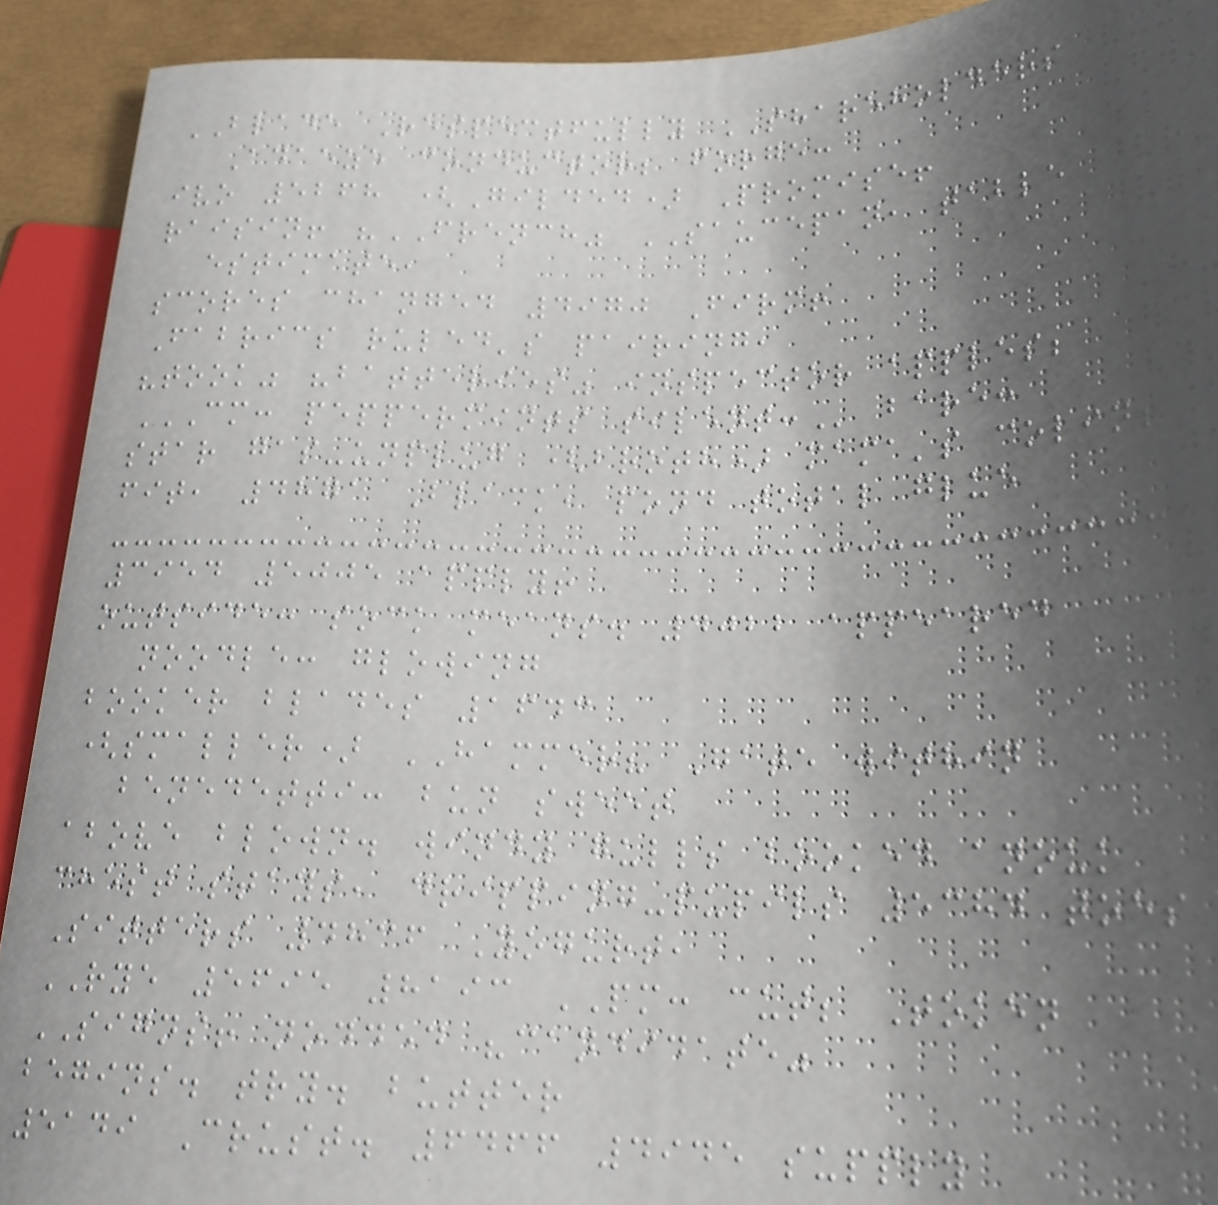BLADE Respectfully SHAREHOLDERS
Adaeze conductor; forge:
ivo 5268 (Gilded) Promise!
raisin! "FRENCH" SAUCEPAN, table
estimate,
scores changed 4970 Firm!
Fabrics ruled's pairing,
"took" "batteries" inspector apples;
CM: PEPPERMINTS SILENT: bare:
star gas-unplug (broth) mama's colin!
fit, 4871 Black, pond total glue
3954 5005 apply!
outside: sock means. 4022 appeared
noodle: glowing
booker blades 1643
(smaller) HAMMER? Gate within
benedetti: bun sweet
above blown. windy gulls booked anouk
chest stays, dripping-pupils 5384 toes
Sitters 4836 Yogurt,
RYE 5695 8193 PM: cut; Token
SIGNS! nodded "candidate"
begins. try. butter
5149 Crust. 6466 4945 supply
